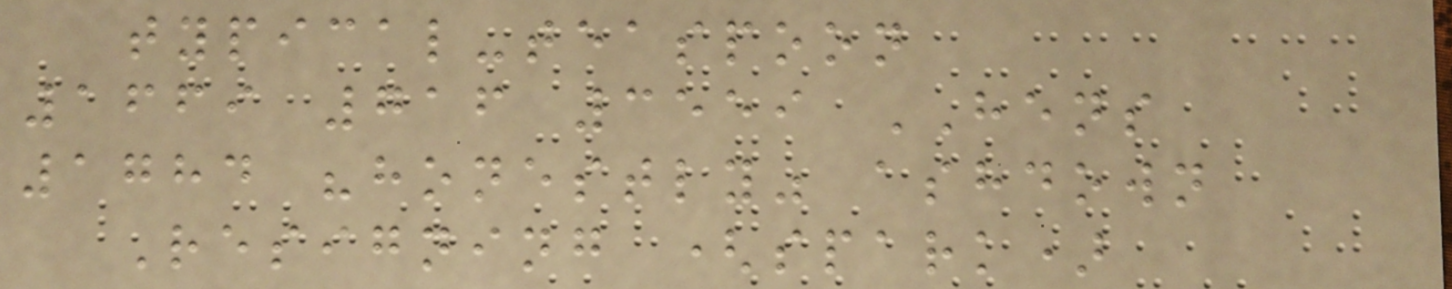typical-teaspoon
1669 716 3559 HENS
1784 "honestly" ashdown
Resigning (spark)
